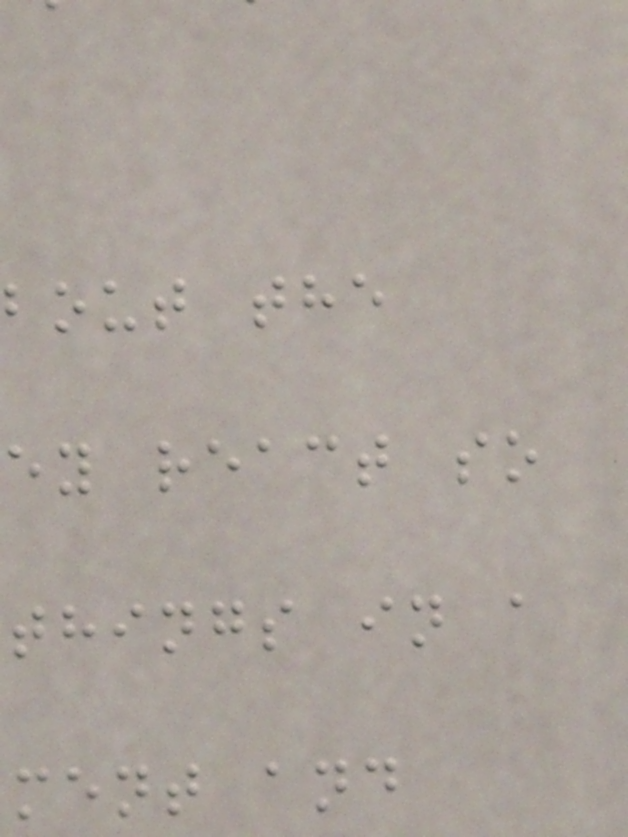bout the
ey react so
things in a
ment and
